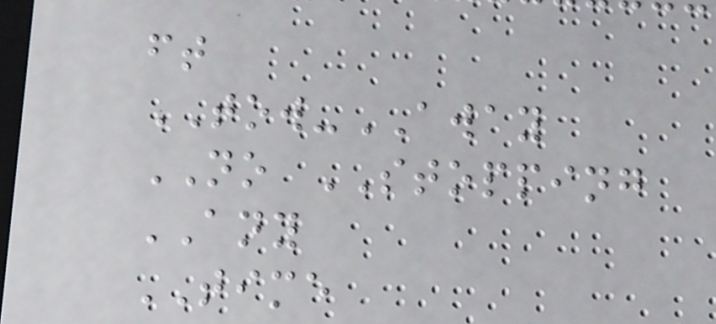ft
TOW-AWAY
NO STOPPING
ANY
TIME
